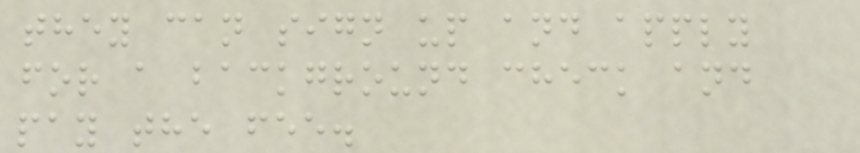they can sign up and apply
for a background check and
pay the fee.
